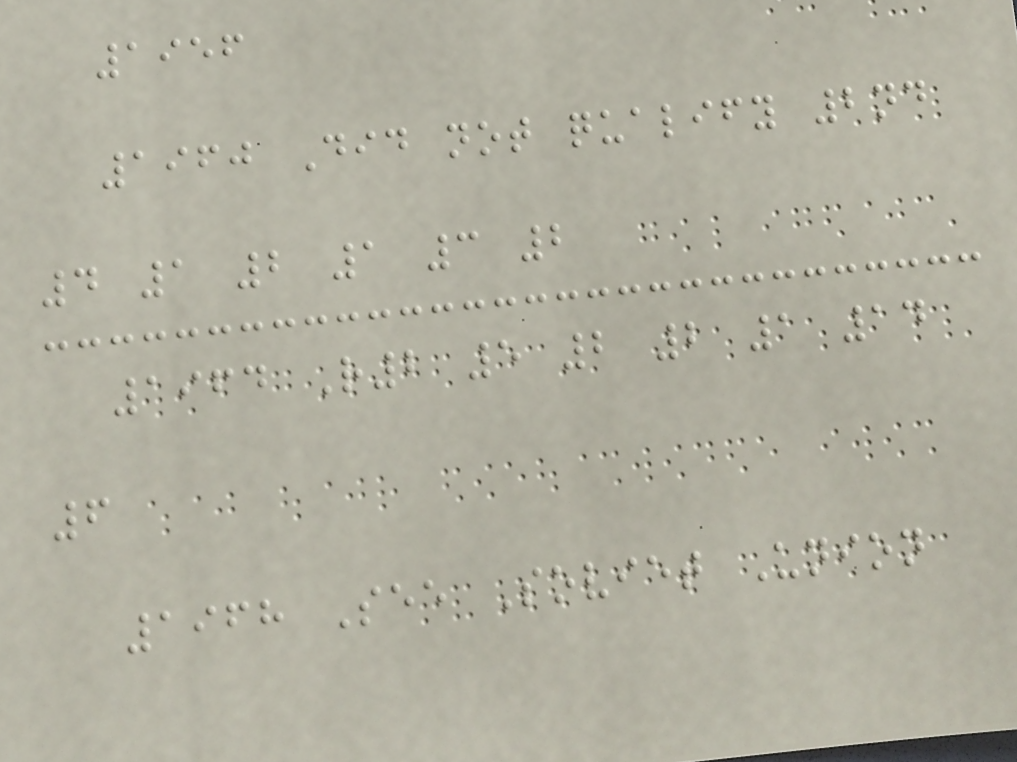1956
1960 Did not qualify 2nd
4 1 2 1 3 2
1964 R2 5 2 2 1 14
6
1968 See Soviet Union
